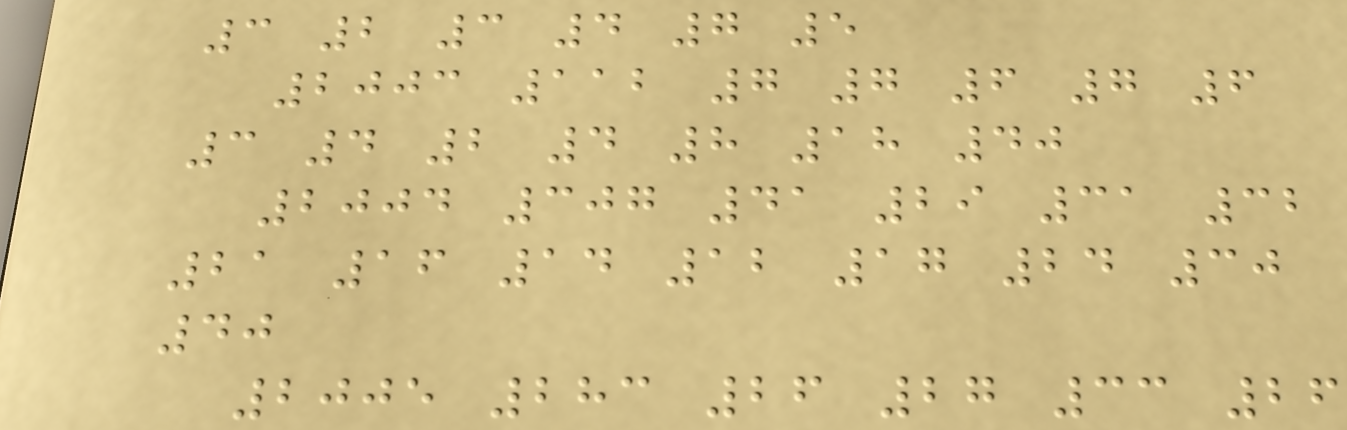3 2 3 4 7 5
2003 112 7 7 6 7 6
3 4 2 4 8 18 40
2004 307 41 29 31 32
21 16 14 12 17 24 30
40
2005 283 26 27 33 26
